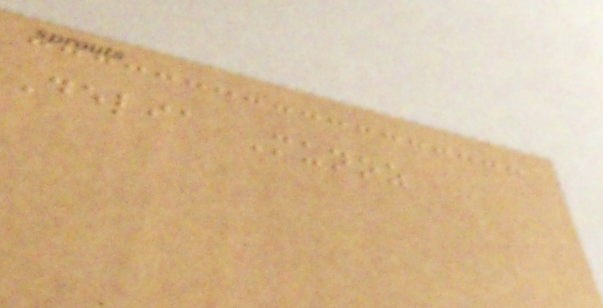Delia Munoz
